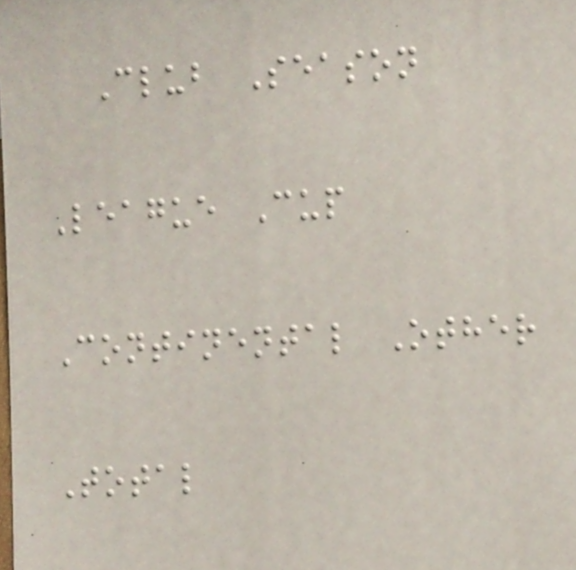Club Season
League Cup
Continental Other
Total
